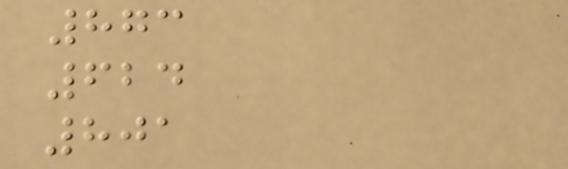873
624
801
